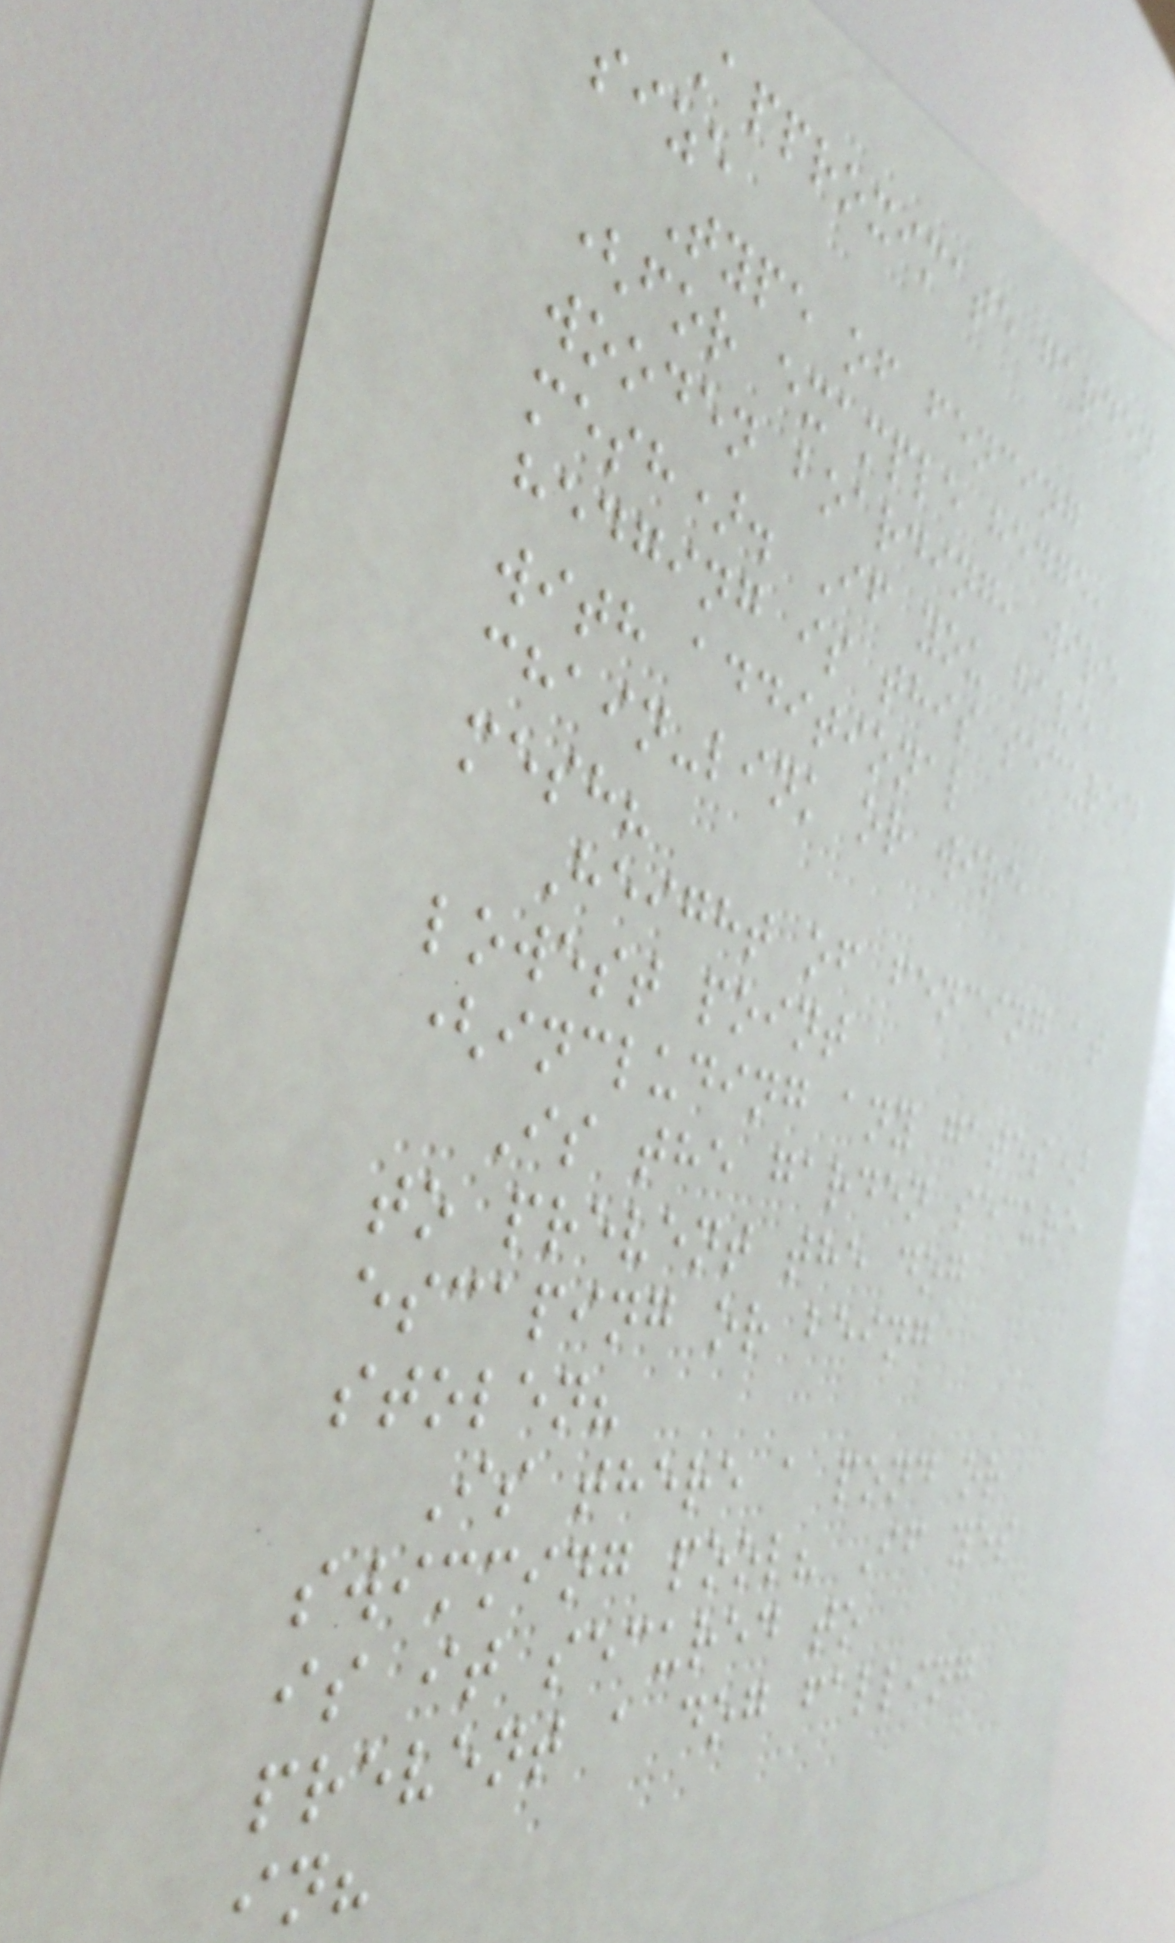Approximate garden
size
Type of fencing
(for example hedge,
wooden boarding, wire
mesh). If you have
hedging is this secured
with additional
chain-link or wire
mesh?
Height of fencing at
lowest point
(including any gates)
Is the garden secure
to prevent the dog
escaping or being
stolen?
Is there a pond or
swimming pool? If yes
is it secured to
prevent a dog falling
in?
